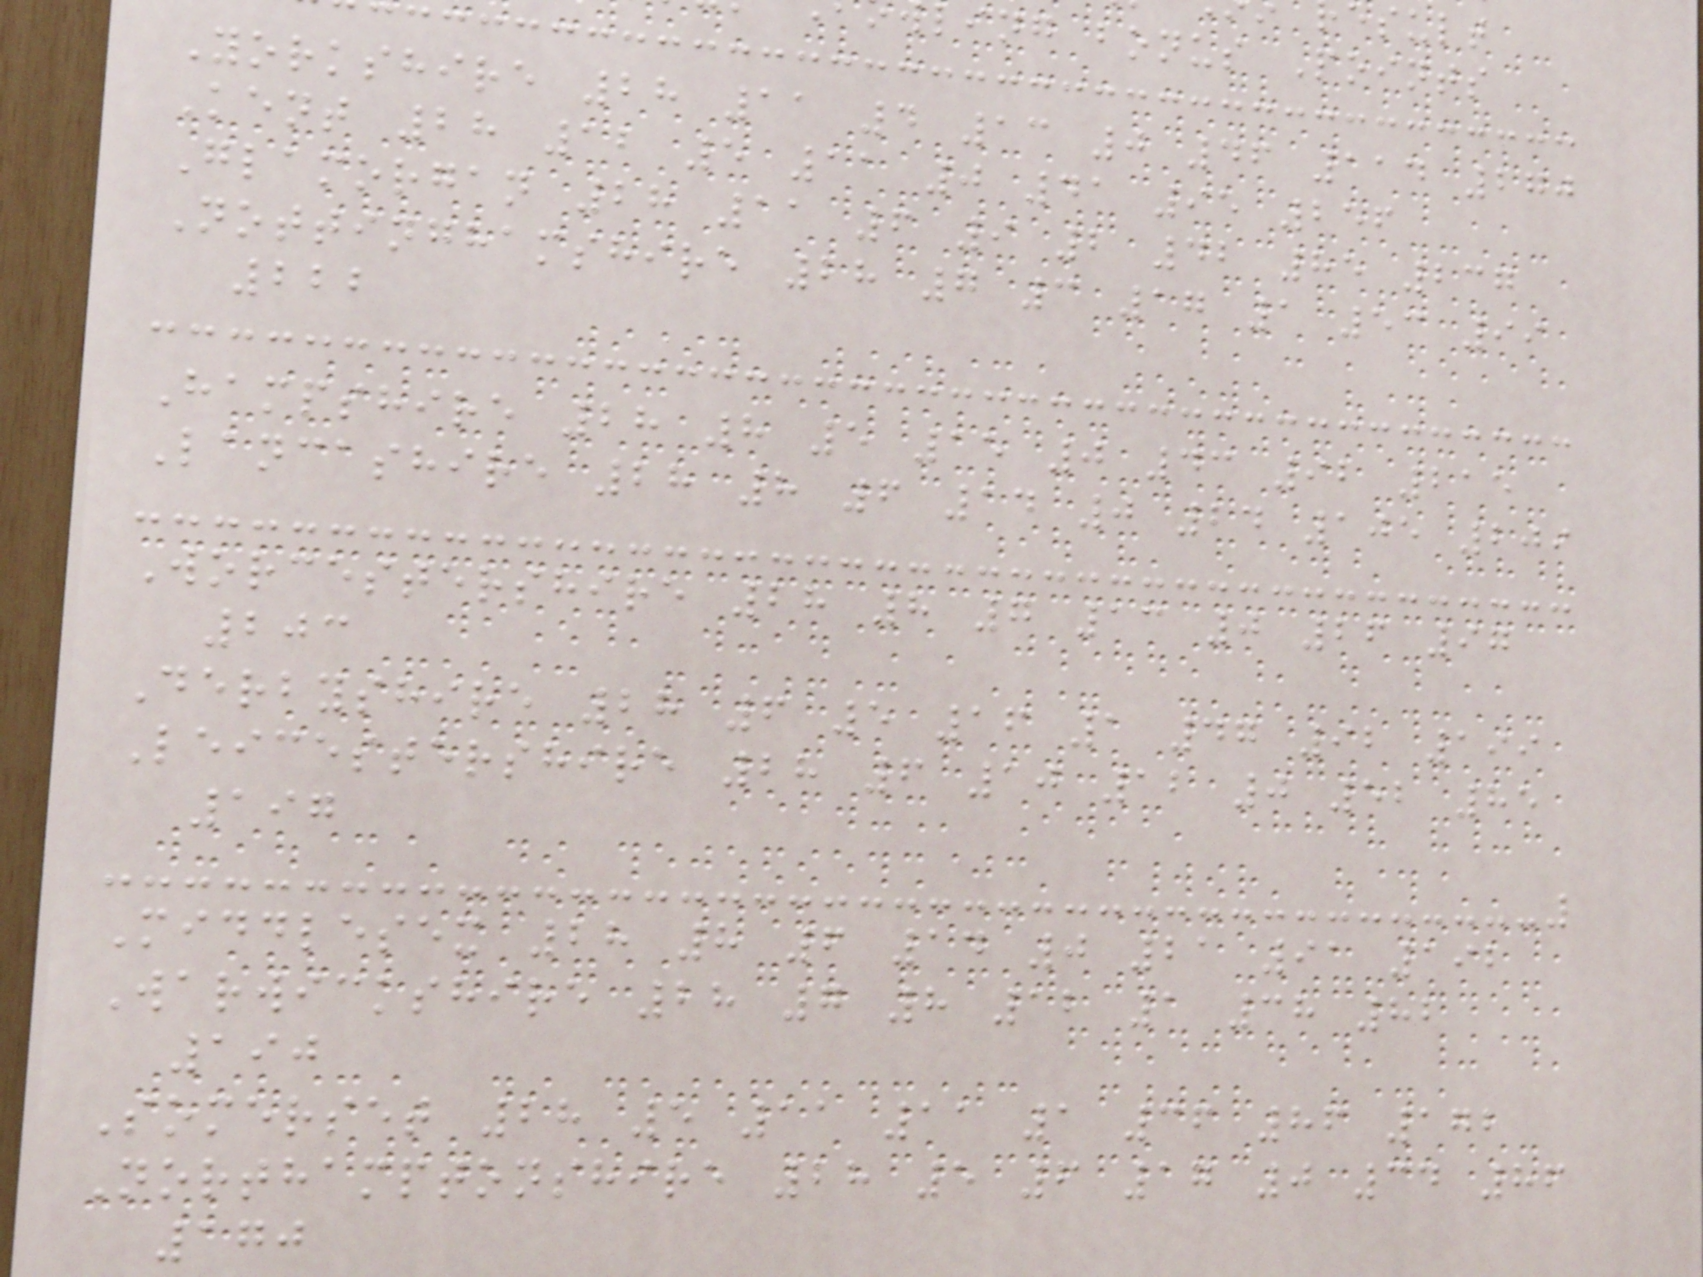ling bonus Points
Yorkshire 28 11 4 13 0 46 114 270
Kent 28 12 5 11 0 41 95 256
Glamorgan 28 11 6 9 2 42 85 237
Nottinghamshire 28 7 3 17 1 53 99
222
Hampshire 28 8 5 15 0 43 92 215
Lancashire 28 8 6 14 0 24 105 209
Worcestershire 28 8 7 13 0 26 97
203
Derbyshire 28 6 5 16 1 47 92 199
Leicestershire 28 6 10 12 0 52 85
197
Middlesex 28 8 6 14 0 21 91 192
Warwickshire 28 7 8 12 1 38 82
190
Somerset 28 5 11 11 1 36 86 172
Northamptonshire 28 5 6 17 0 34 86
170
